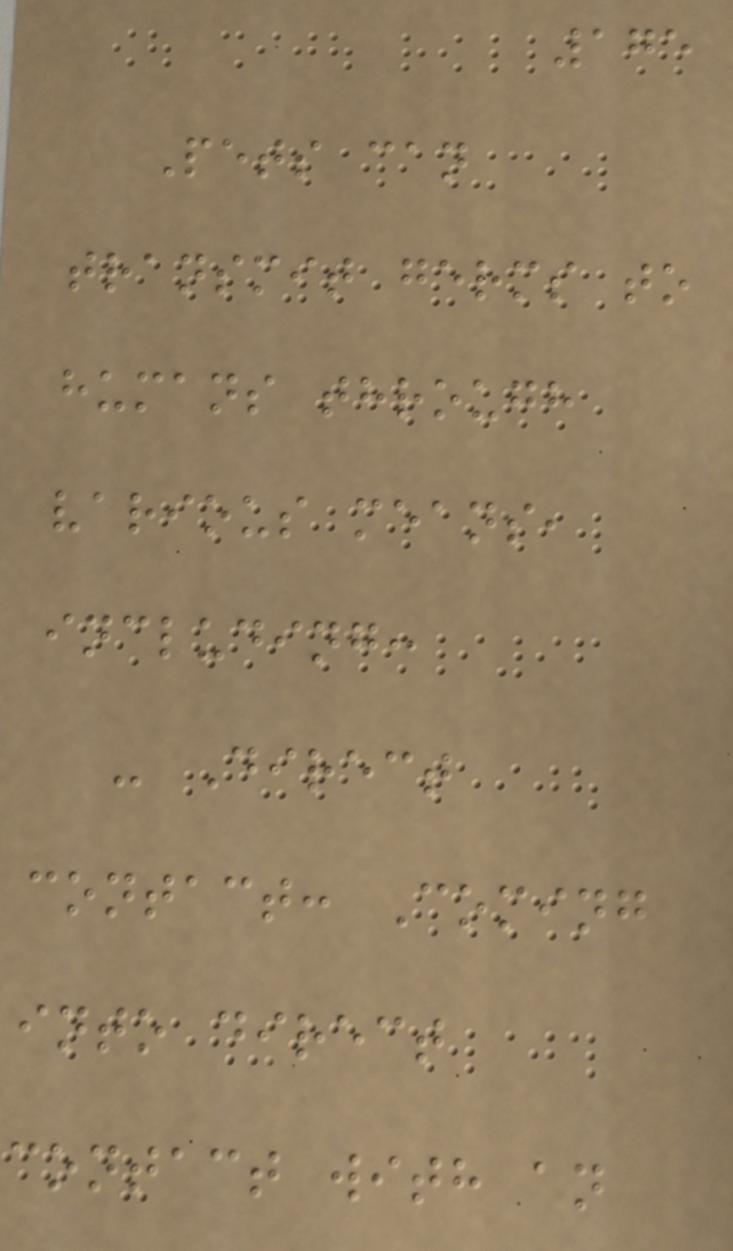175
Pets can
transmit germs to
humans through
various means,
including:
- Direct
contact: Coming
into direct
contact with an
